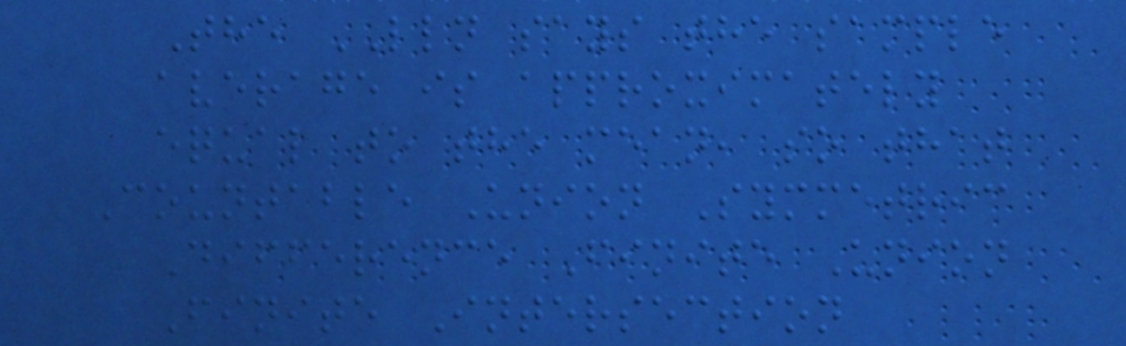The LLN says the sample
average is approximately
equal to the mean, so that
Countable Union Symmetric
Difference Finite Union
Finite Intersection
